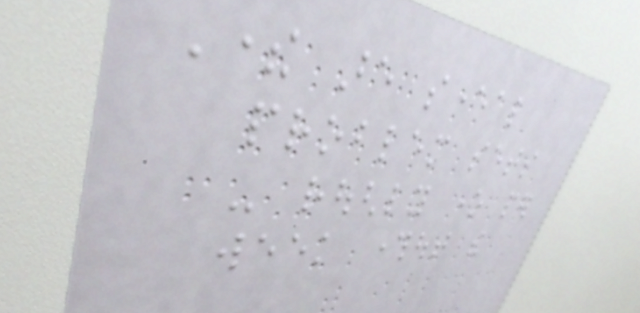There are several
problem sets
- roughly one per
week throughout the
